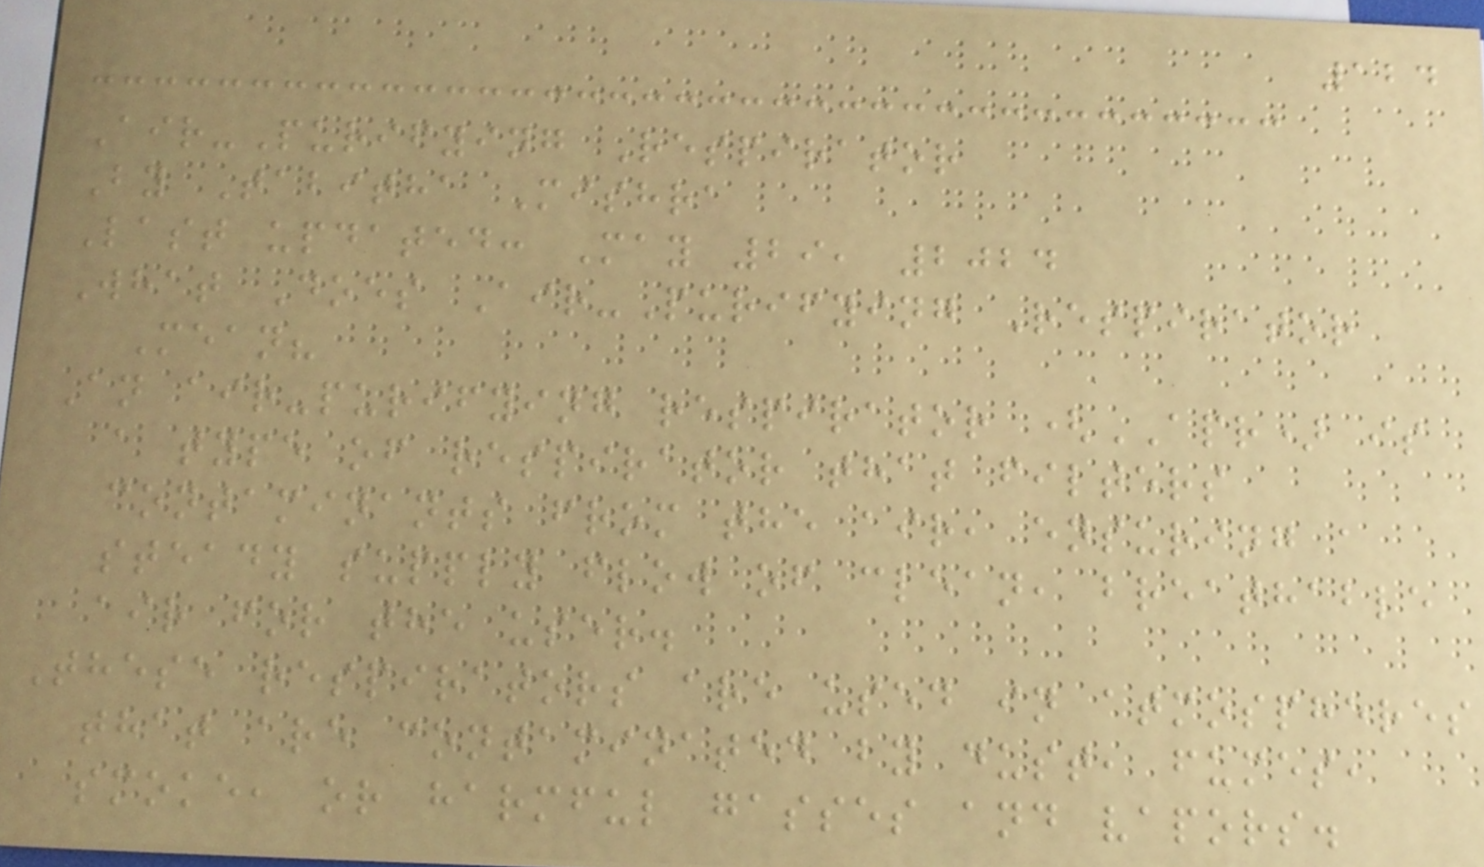124
Air-Purifying Respirator
By Tabitha Mishra
Last updated: May 29, 2024
What Does Air-Purifying Respirator
Mean?
An air-purifying respirator (APR) is
a type of respirator that filters
contaminants from the air, ensuring a
steady supply flow of clean, breathable
air for the user.
These respirators are used in atmospheres
that are contaminated by dust, fumes,
smoke, or harmful gasses and vapors.
